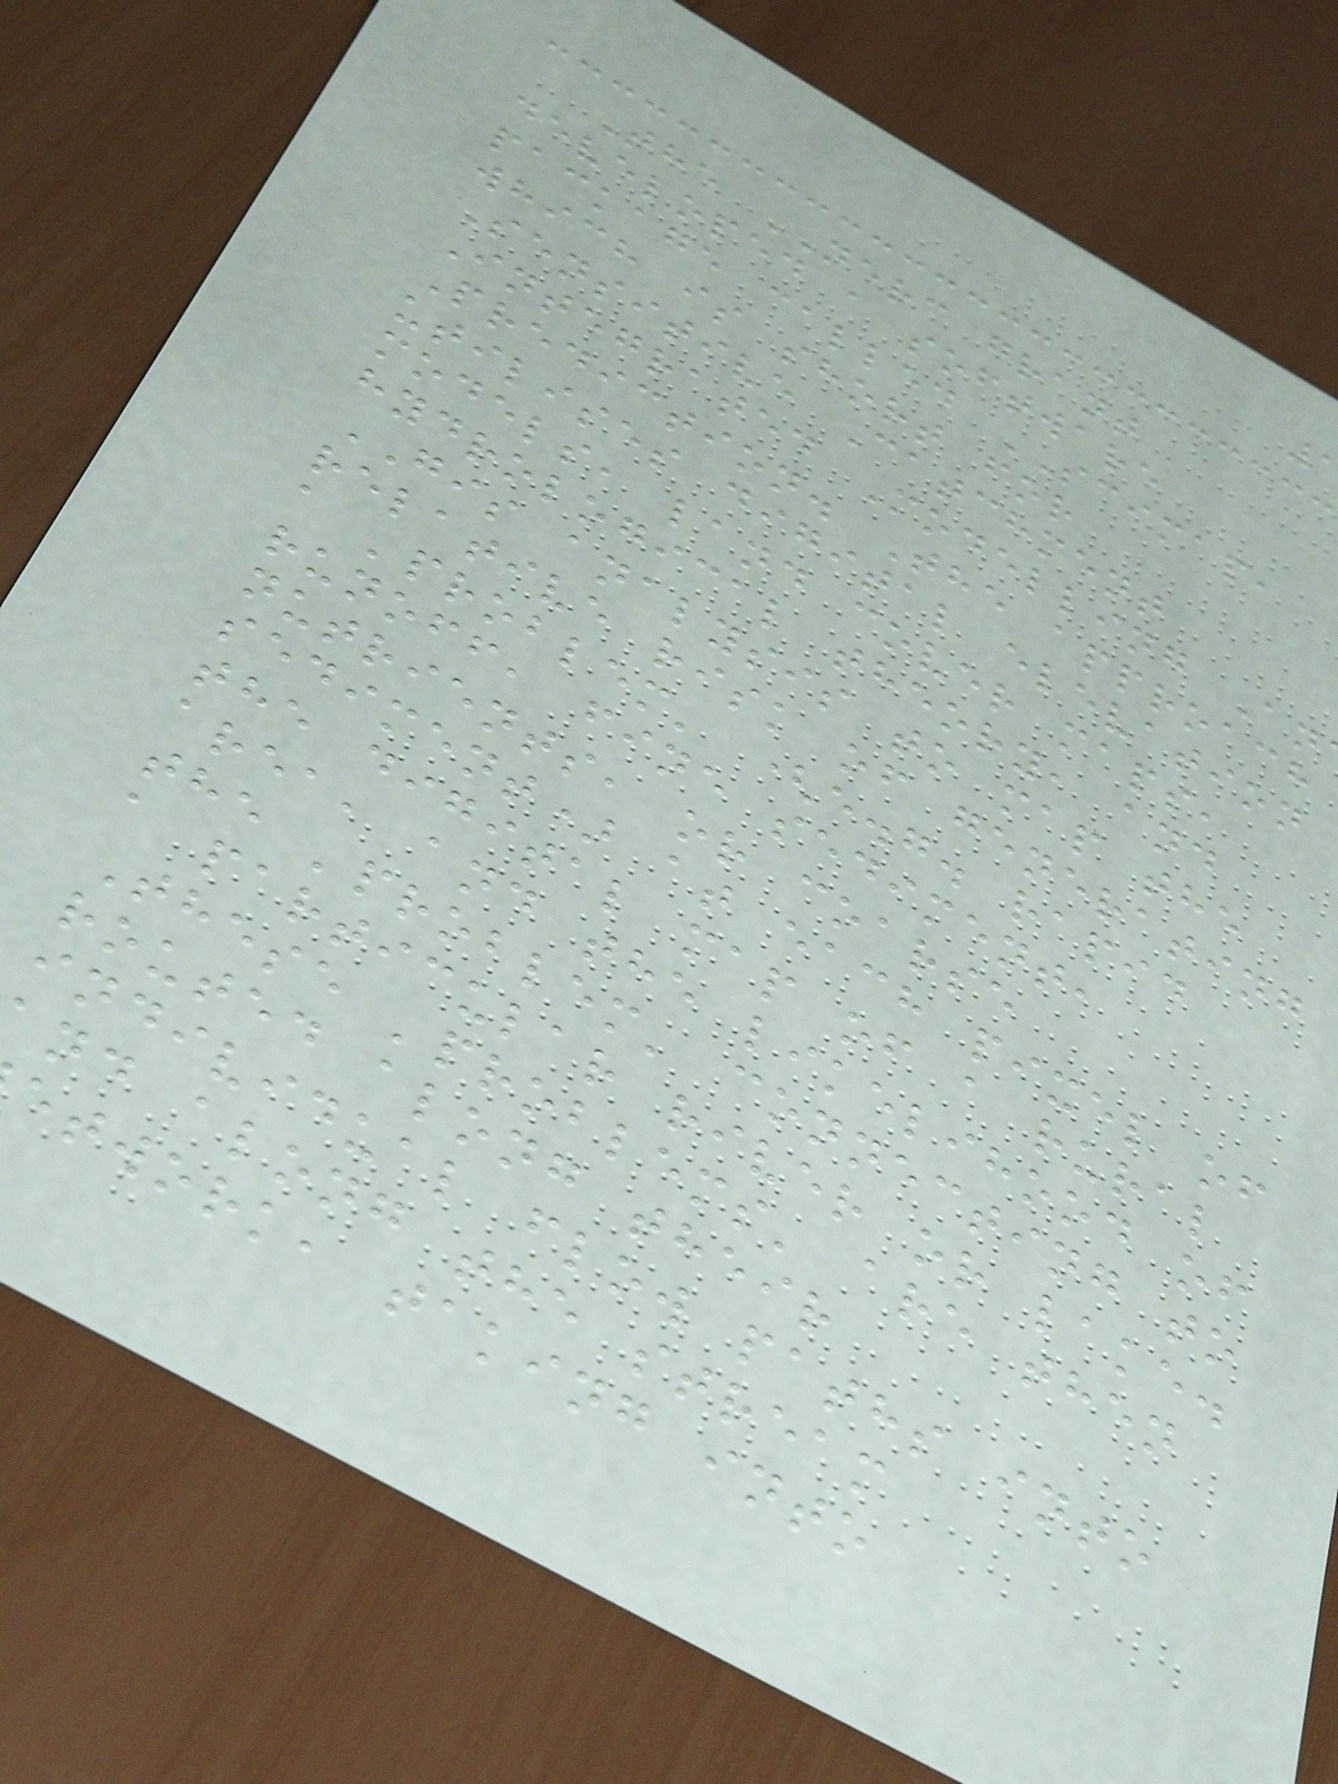The NERC grant
developed a software
package called SCIMAP,
which is short for
Sensitive Catchment
Integrated Modelling An
Prediction. The approach
utilises digital elevation
models, land cover maps,
hydrological theory, and
GIS analysis to map the
relative risk of generating
a 'problem' (e.g. rapid
runoff, fine sediment,
nutrients, or coarse
sediment) at each pixel of
the digital map of a rural
area, and the likelihood of
the 'problem' connecting to
a particular river or lake.
These 'problems' are then
routed along their
individual flow paths into
nd along the stream
etwork, taking into
